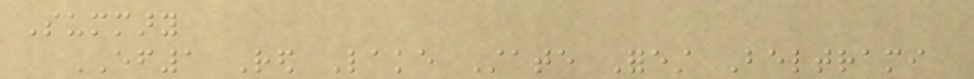Summary
EF1 Red Lake State Forest Beltrami
